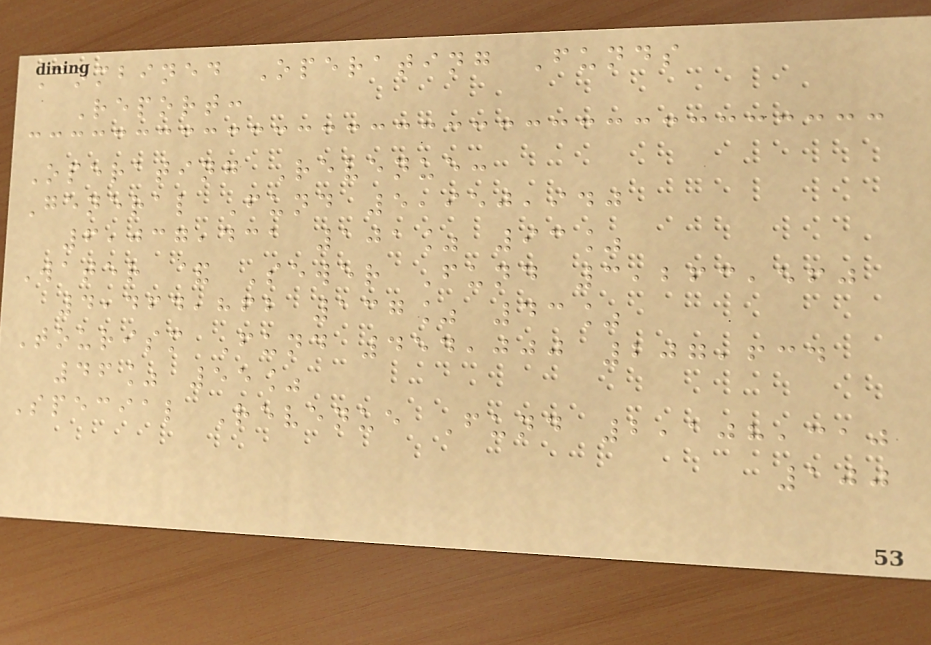Combined Operating Funds
Report:
Operating Revenue:
General Fund 5,950,940
6,037,431 101% 93%
Water & Sewer Fund 3,263,560
4,464,862 137% 43%
Tourism Fund 454,000 207,634
46% 55%
Special Revenue Fund 2,108,310
100
